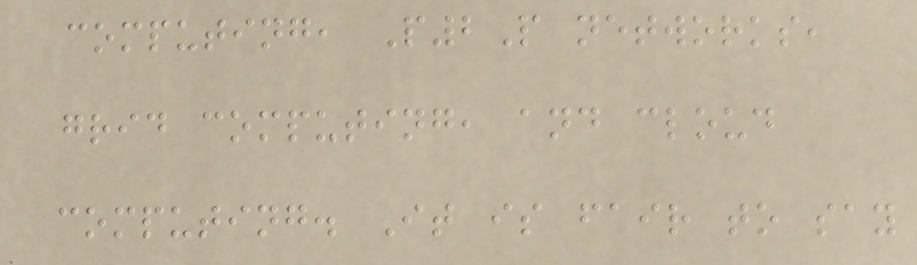computing, P2P networks,
grid computing, and cloud
computing. It is fair to say
